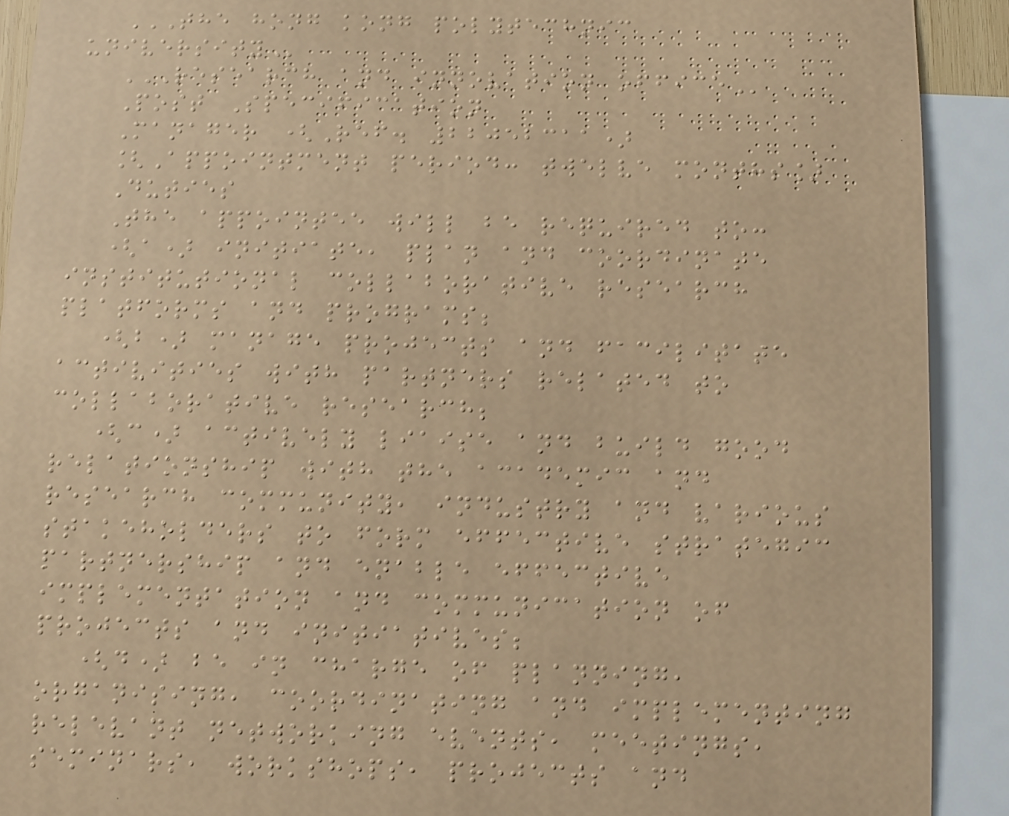THE HONG KONG POLYTECHNIC
UNIVERSITY
RESEARCH AND INNOVATION OFFICE
Post Specification
Manager (Ref. 22052311)
[Appointment period: twelve months]
Duties
The appointee will be required to:
(a) initiate, plan and coordinate
institutional collaborative research
platforms and programs;
(b) manage projects and facilitate
activities with partners related to
collaborative research;
(c) actively liaise and build good
relationship with the academic and
research community, industry and various
stakeholders to form effective strategic
partnership and enable effective
implementation and communication of
projects and initiatives;
(d) be in charge of planning,
organising, coordinating and implementing
relevant networking events, meetings,
seminars, workshops, projects and
